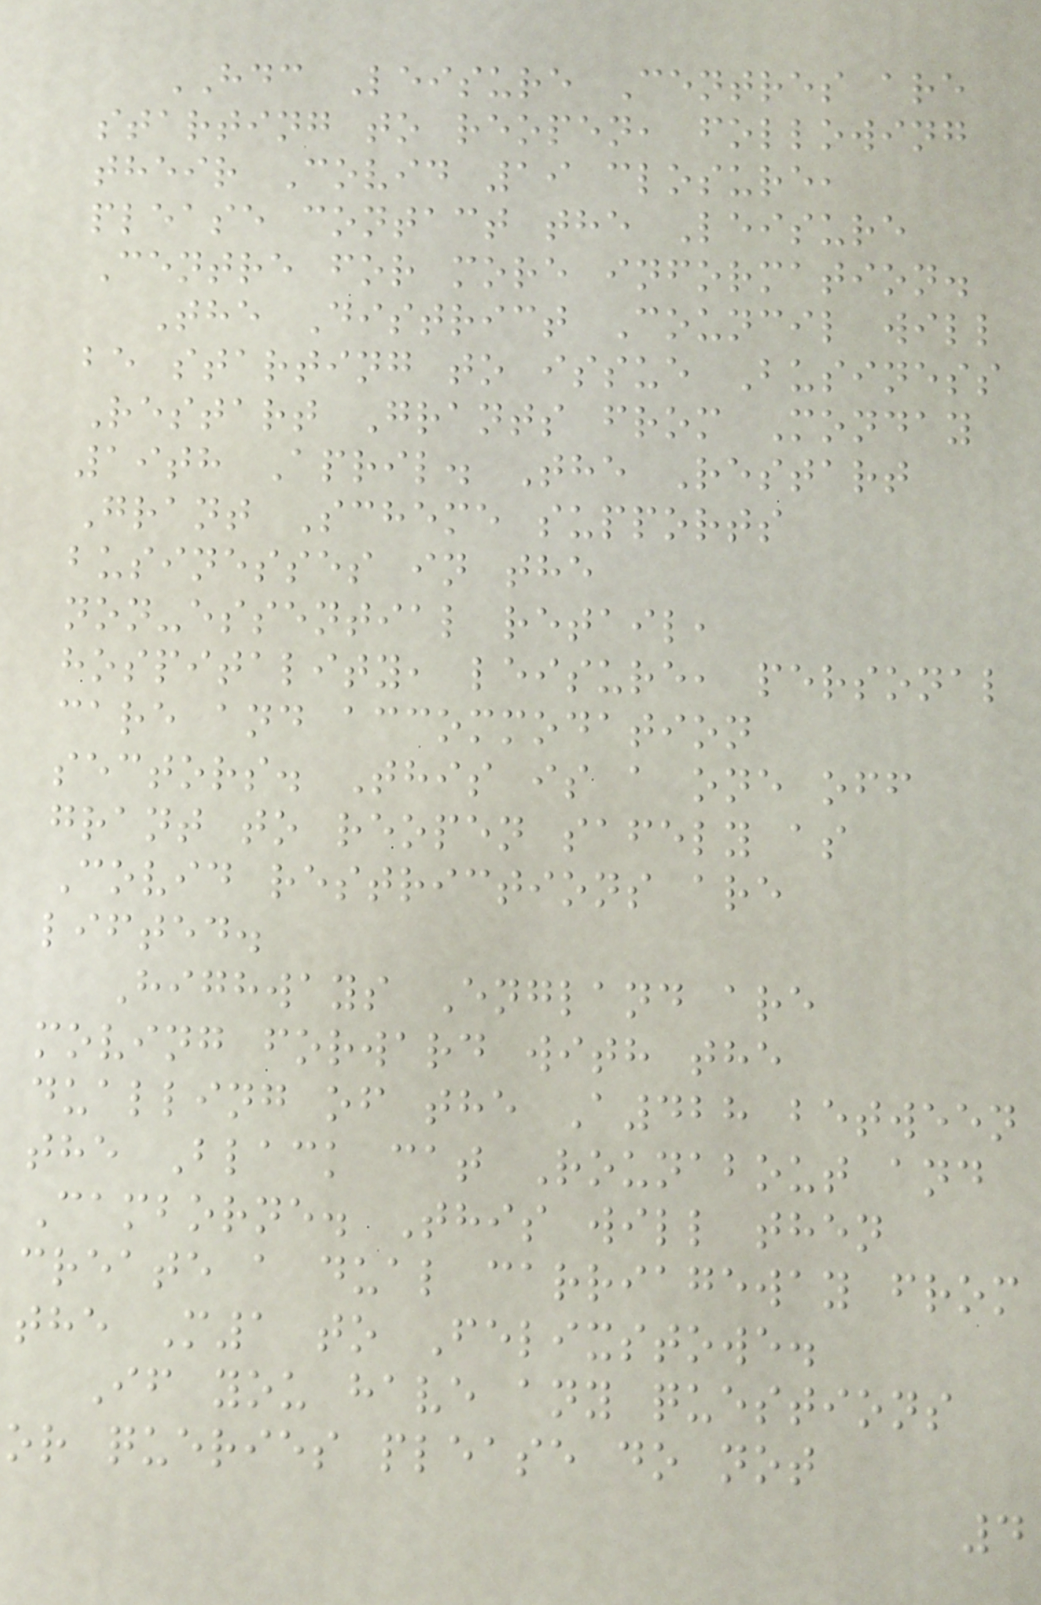HDC Leisure Centres are
starting to reopen, following
their Covid 19 closure,
please contact the Leisure
Centre for more information.
The District Council will
be starting to issue Business
Restart Grants from Monday
19th April. The Restart
Grant Scheme supports
businesses in the
non-essential retail,
hospitality, leisure, personal
care and accommodation
sectors. This is a one off
grant to reopen safely as
Covid restrictions are
lifted.
Highways England are
moving forward with the
dualling of the A428 between
the Black cat Rounabout and
Camborne. This will then
create a dual carriageway from
the M1 to Felixstowe.
If you have any questions
or queries please do not
4
